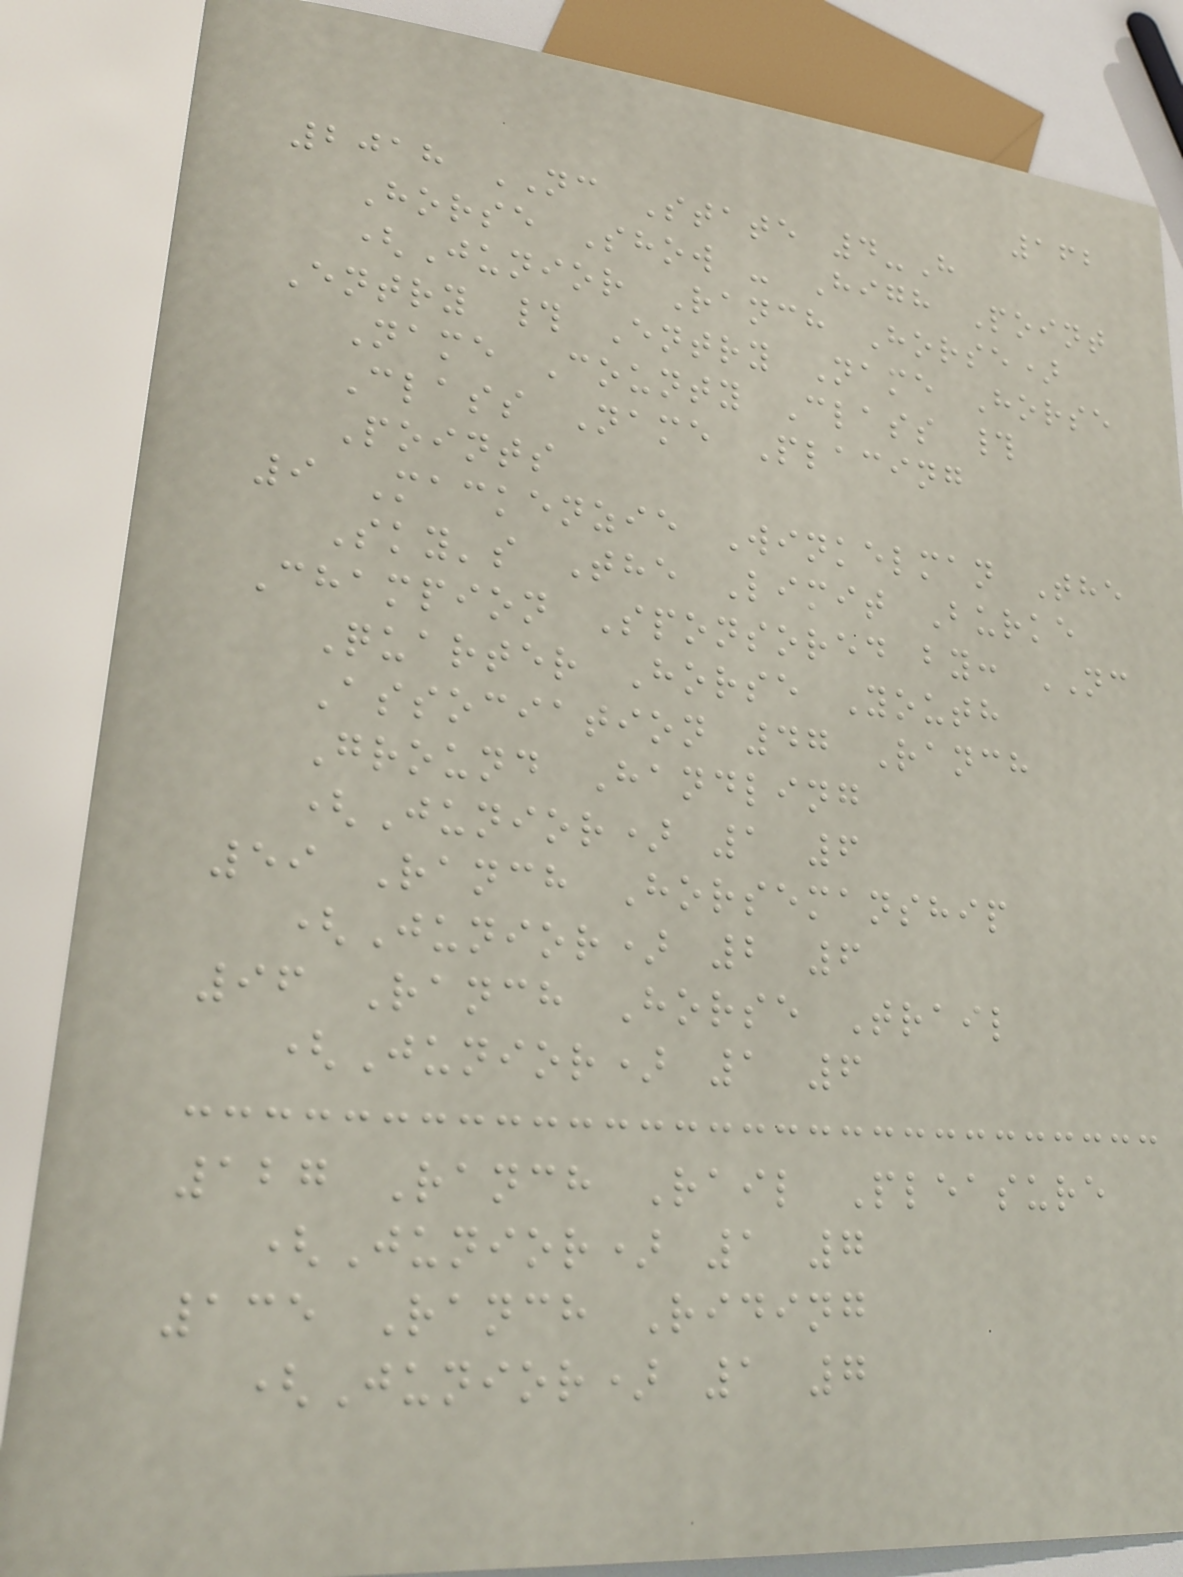162
2018 NC State 4-H
Horse Show - High Point
(Junior Ranch Horse)
Entry # Entry Name Horse
Name County Class #
Class Name Placing
Points
9 Mackenzie Winkelman The
Sky's The Limit Burke
Champion Sponsored by: NC
Quarter Horse Youth
Association 47 Ranch
Ground Handling
(Junior) 1 6
59 Ranch Horsemanship
(Junior) 2 6
96 Ranch Horse Trail
(Junior) 1 6
127 Ranch Rail Pleasure
(Junior) 1 7
135 Ranch Riding
(Junior) 1 7
